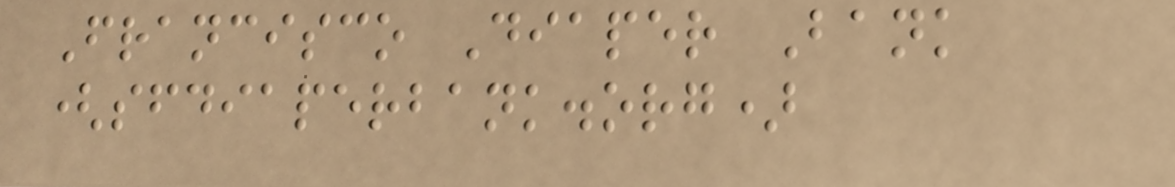Francisco Diaper Bank
(sfdiaperbank.org)
